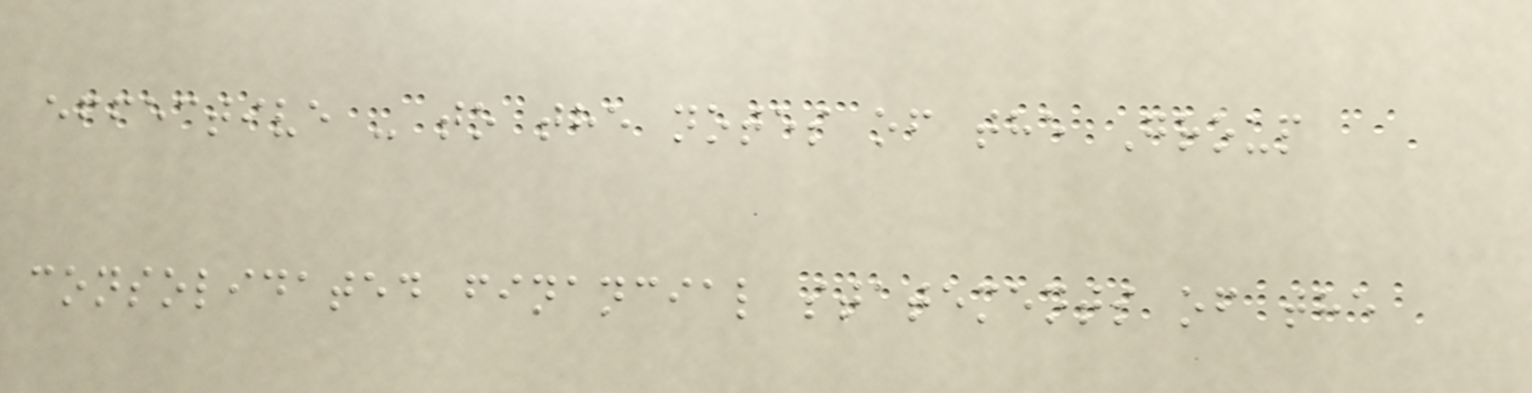effective - to the notes of the Group
consolidated financial statements of the
